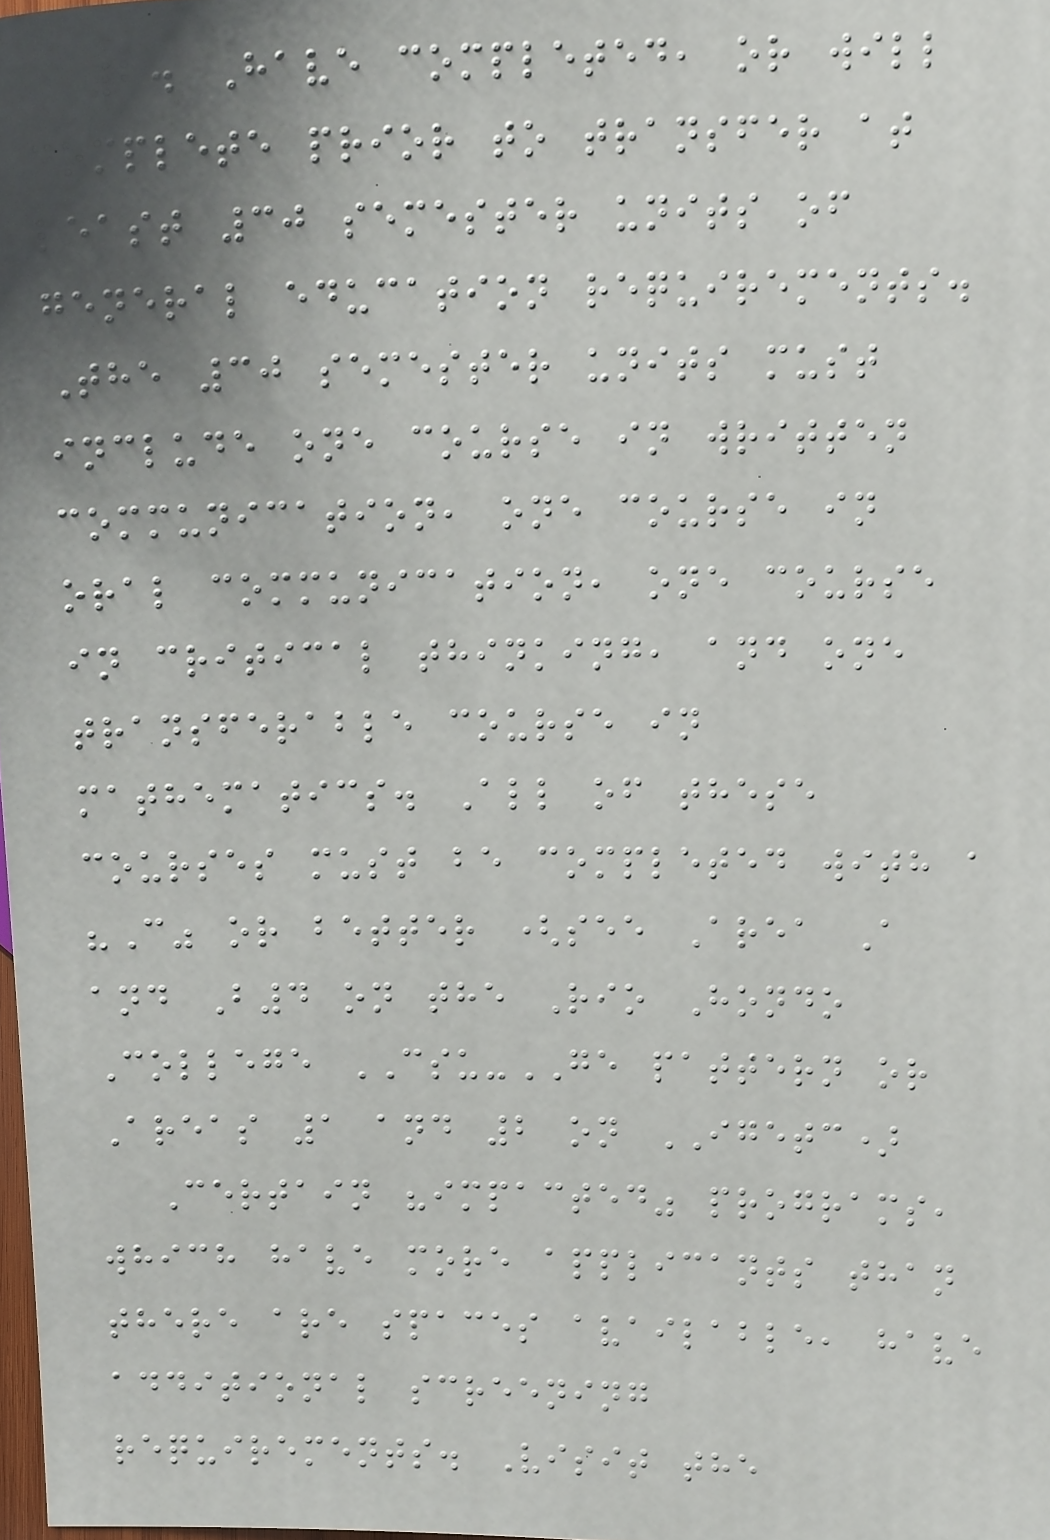2. Have completed, or will
complete prior to transfer at
least 30 semester units of
general education requirements.
The 30 semester units must
include one course in written
communication, one course in
oral communication, one course
in critical thinking, and one
transferable course in
mathematics. All of these
courses must be completed with a
"C" or better (see Area A
and B4 on the Rio Hondo
College CSU-GE pattern or
Areas 1 and 2 on IGETC)
Certain "impacted" programs,
which have more applicants than
there are spaces available, have
additional screening
requirements. Visit the
